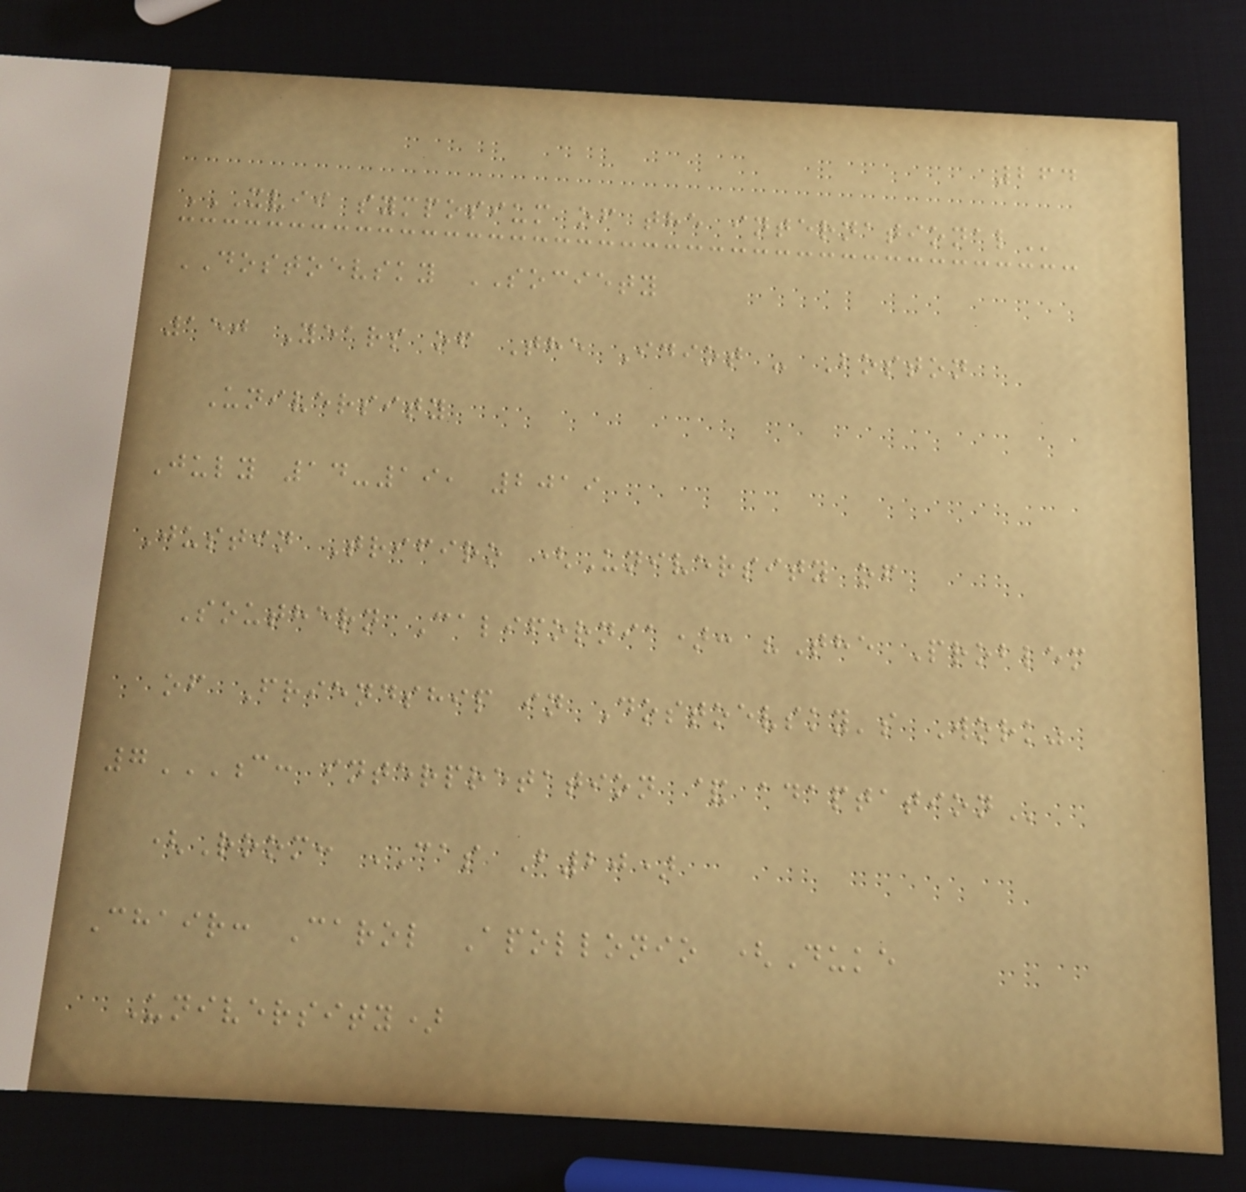264
XVII SYMPOSIUM OF THE INTERNATIONAL
DOSTOEVSKY SOCIETY
150 Years of The Idiot - Boston
University
July 14-19, 2019
Justin Trifiro (University of
Southern California): "The Problem
of Friendship in Dostoevsky's Work"
7C: INTERPRETATION & ADAPTATION
(Room: CAS B20)
Chair: Carol Apollonio (Duke
University)
